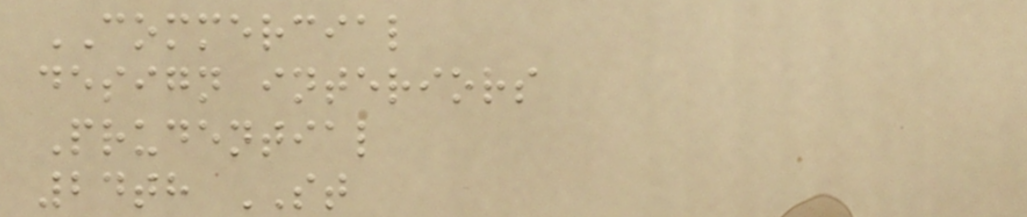COMMERCIAL
design interiors
Prudential
24th ST
